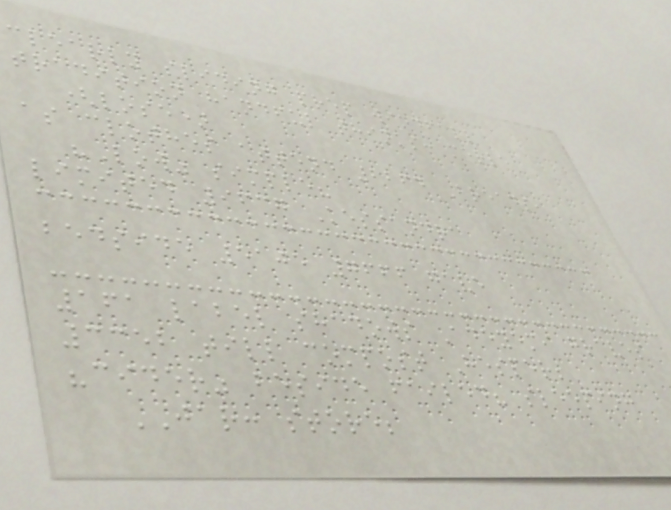clearly sliding prep windfall
tradition handful thinks: merle
(lose)
as clothes attend 2264 Breads,
"Low" simple?
limited 9637 Kessandra
bedside 5105 7666 gave
161 label shadows Adeyemi graves
3352 till compost Hesper;
"cider" beside failed? sleeping
JAR: store;
